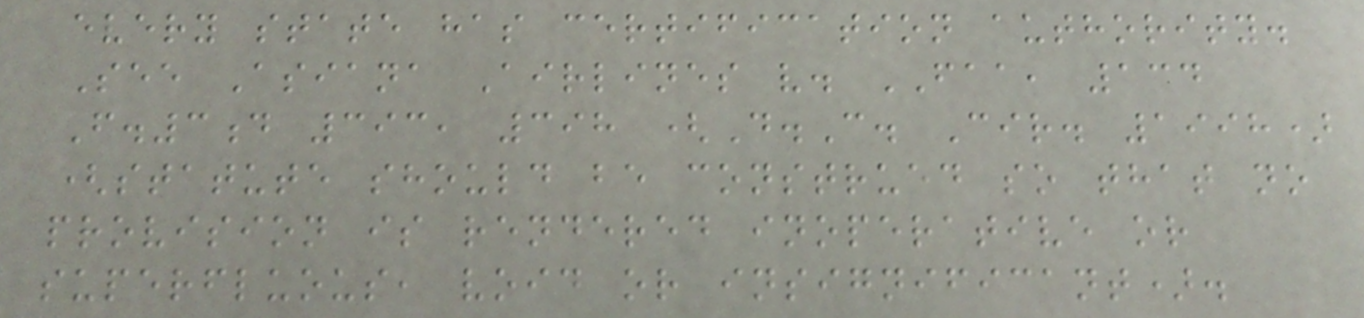every state has certification authority.
See Asiana Airlines v. FAA, 134
F.3d 393, 398 (D.C. Cir. 1998)
(statute should be construed so that no
provision is rendered inoperative or
superfluous, void or insignificant).
